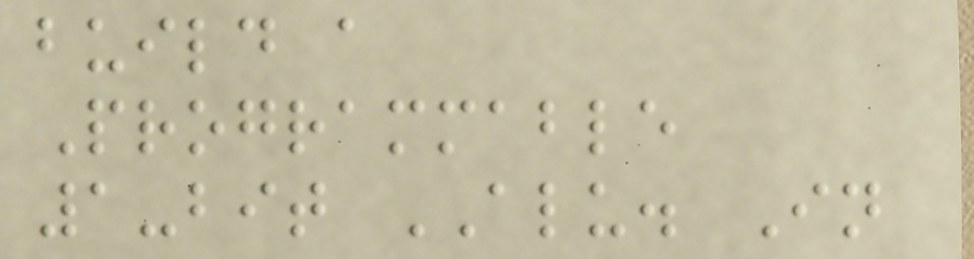build a
Programmable
1-bit ALU. In
